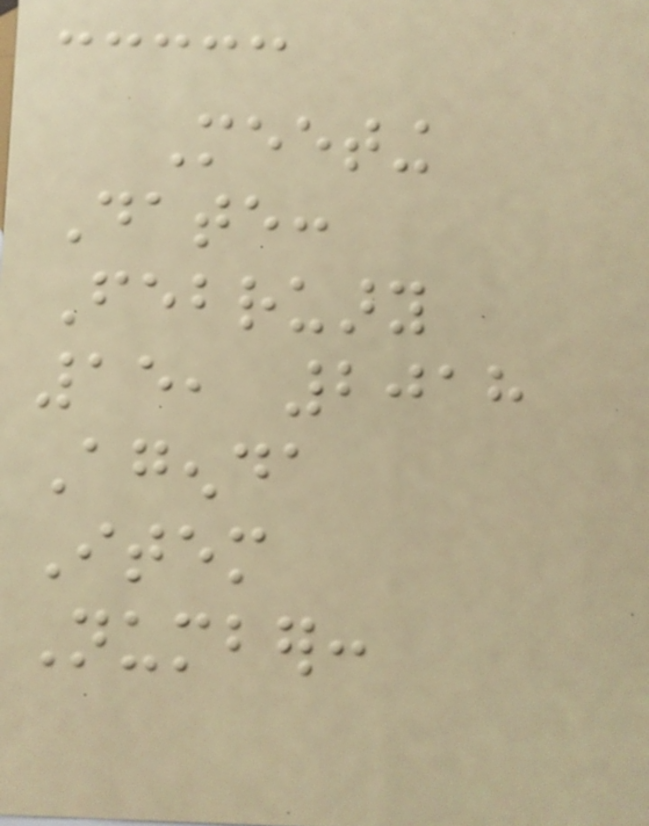Meeting
Date:
February
15, 2018
Agenda
Item
Number:
